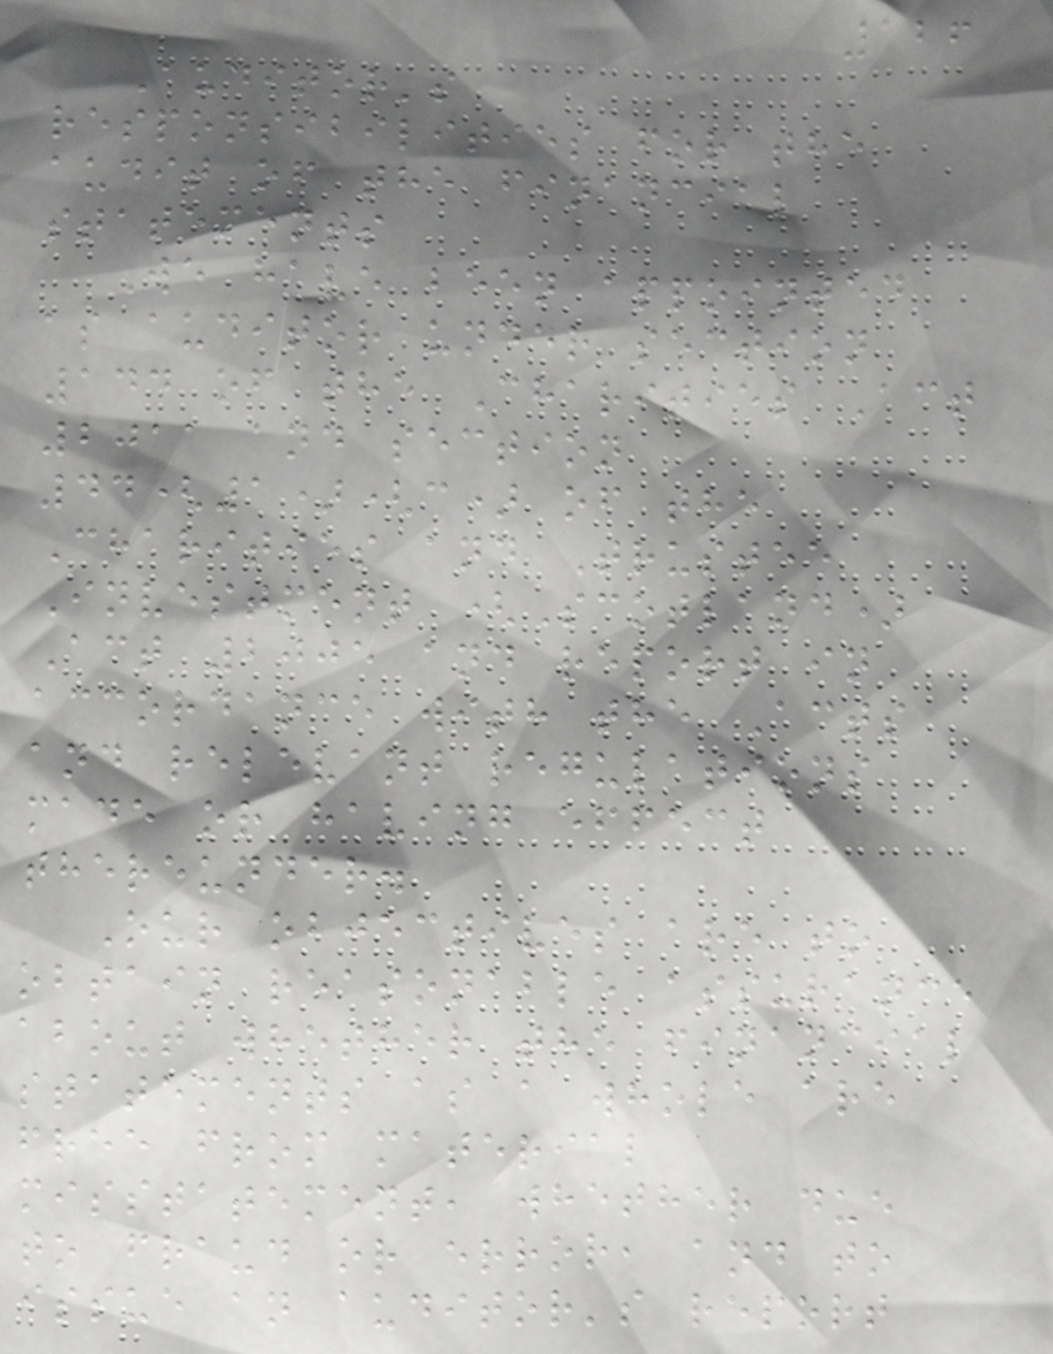126
Auditor's
responsibilities for the
audit of the financial
statements
We have been appointed
as auditor under section
144 of the Charities Act
2011 and section
44(1)(c) of the
Charities and Trustee
Investment (Scotland)
Act 2005 and report in
accordance with the Acts
and relevant regulations
made or having effect
thereunder.
Our objectives are to
obtain reasonable assurance
about whether the financial
statements as a whole are
free from material
misstatement, whether due
to fraud or error, and to
issue an auditor's report
